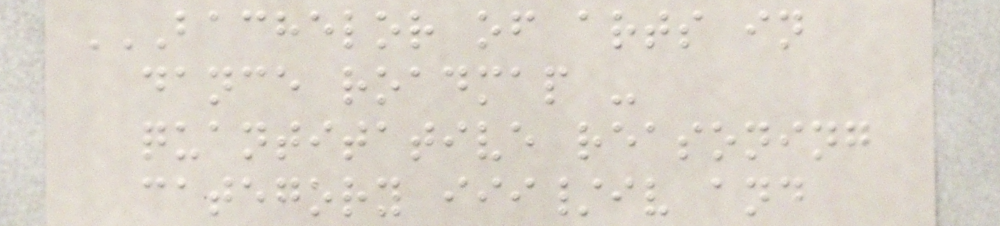BACHELOR OF ARTS IN
DANCE ROADMAP -
QUANTITATIVE REASONING
CATEGORY III/IV AND
